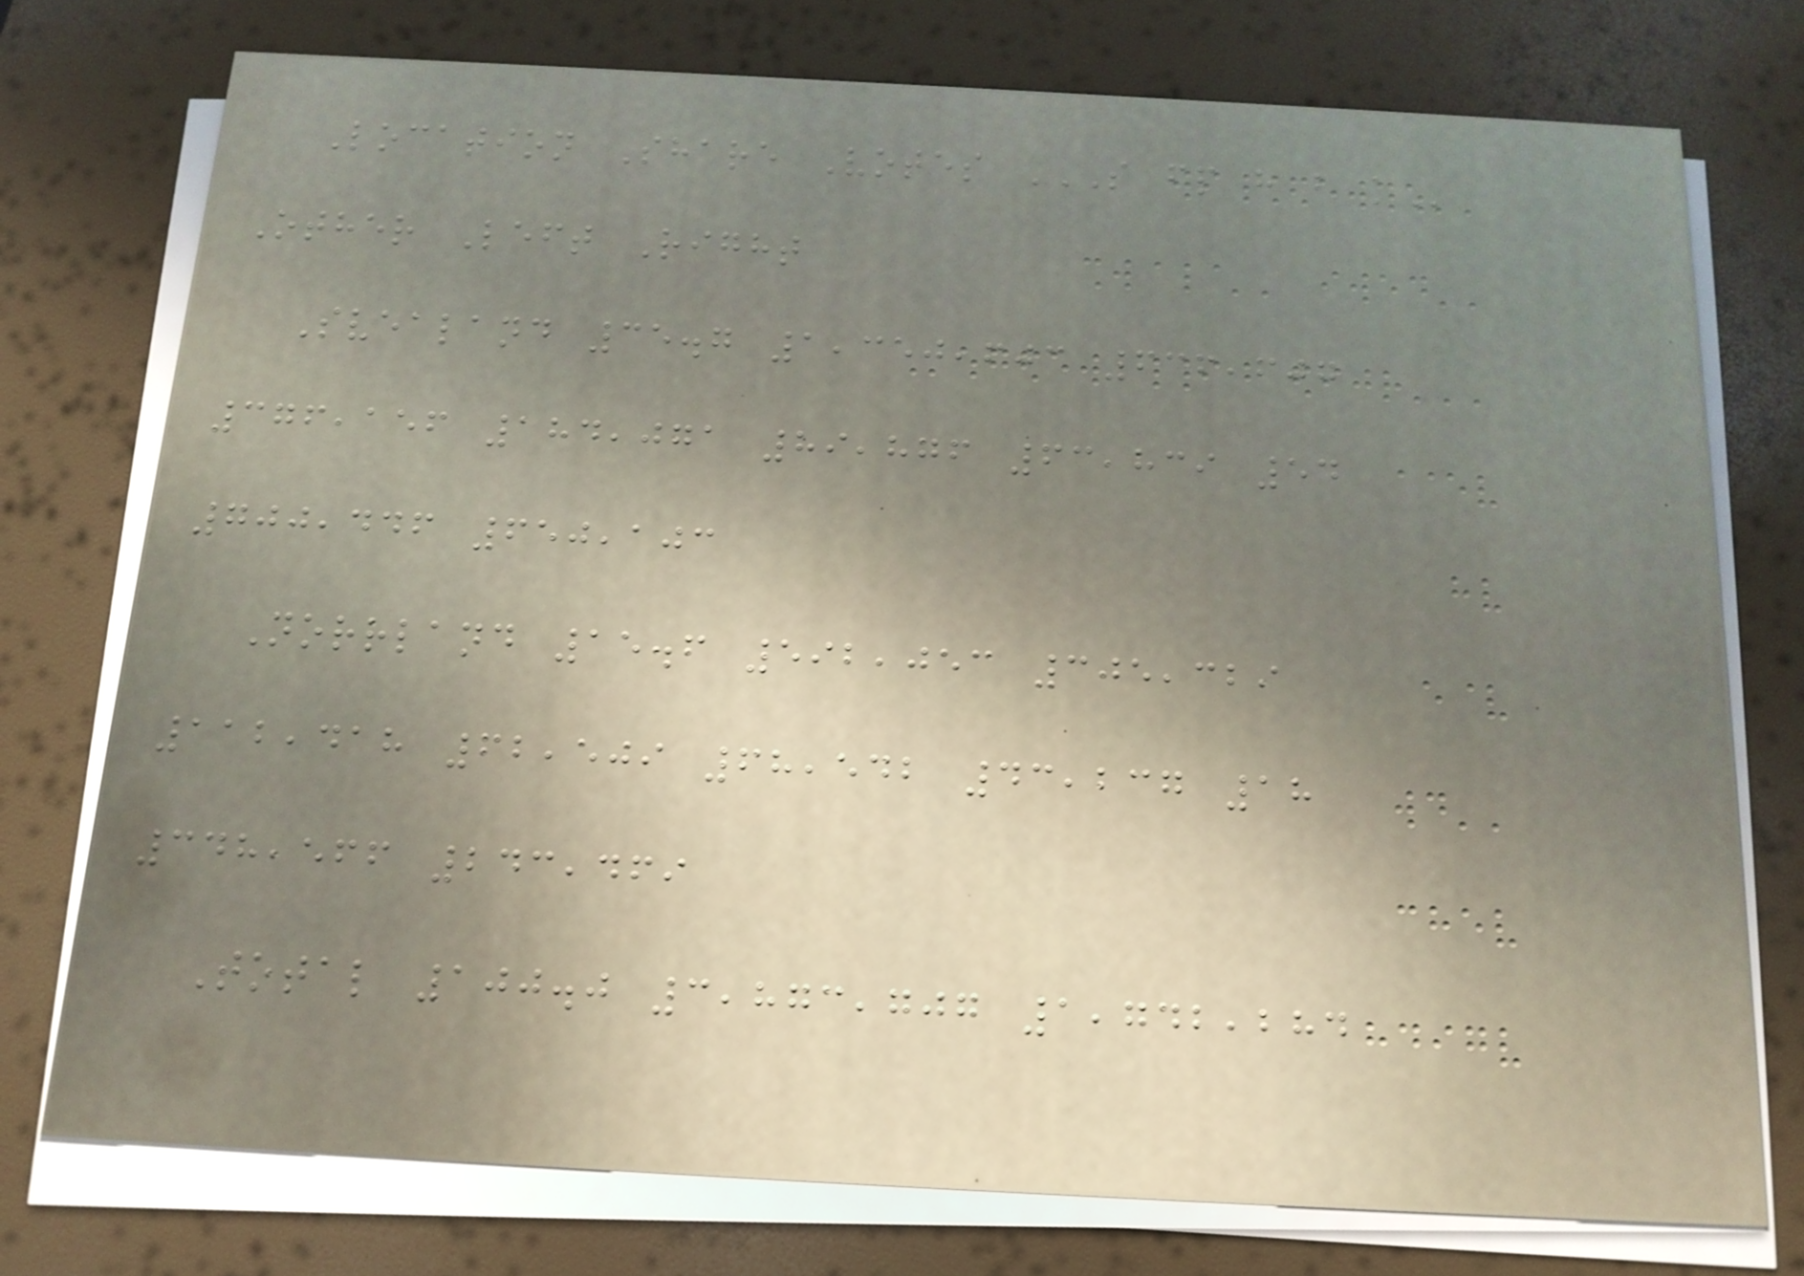Location Share Votes S FP H B K
Other Left Right
Svealand 35.7 1,350,603 636,607
376,156 184,071 89,876 63,839 54
700,446 650,103
Norrland 15.6 592,053 305,329
112,418 62,509 68,542 43,237 18
348,566 243,469
Total 100.0 3,873,707 1,742,284
